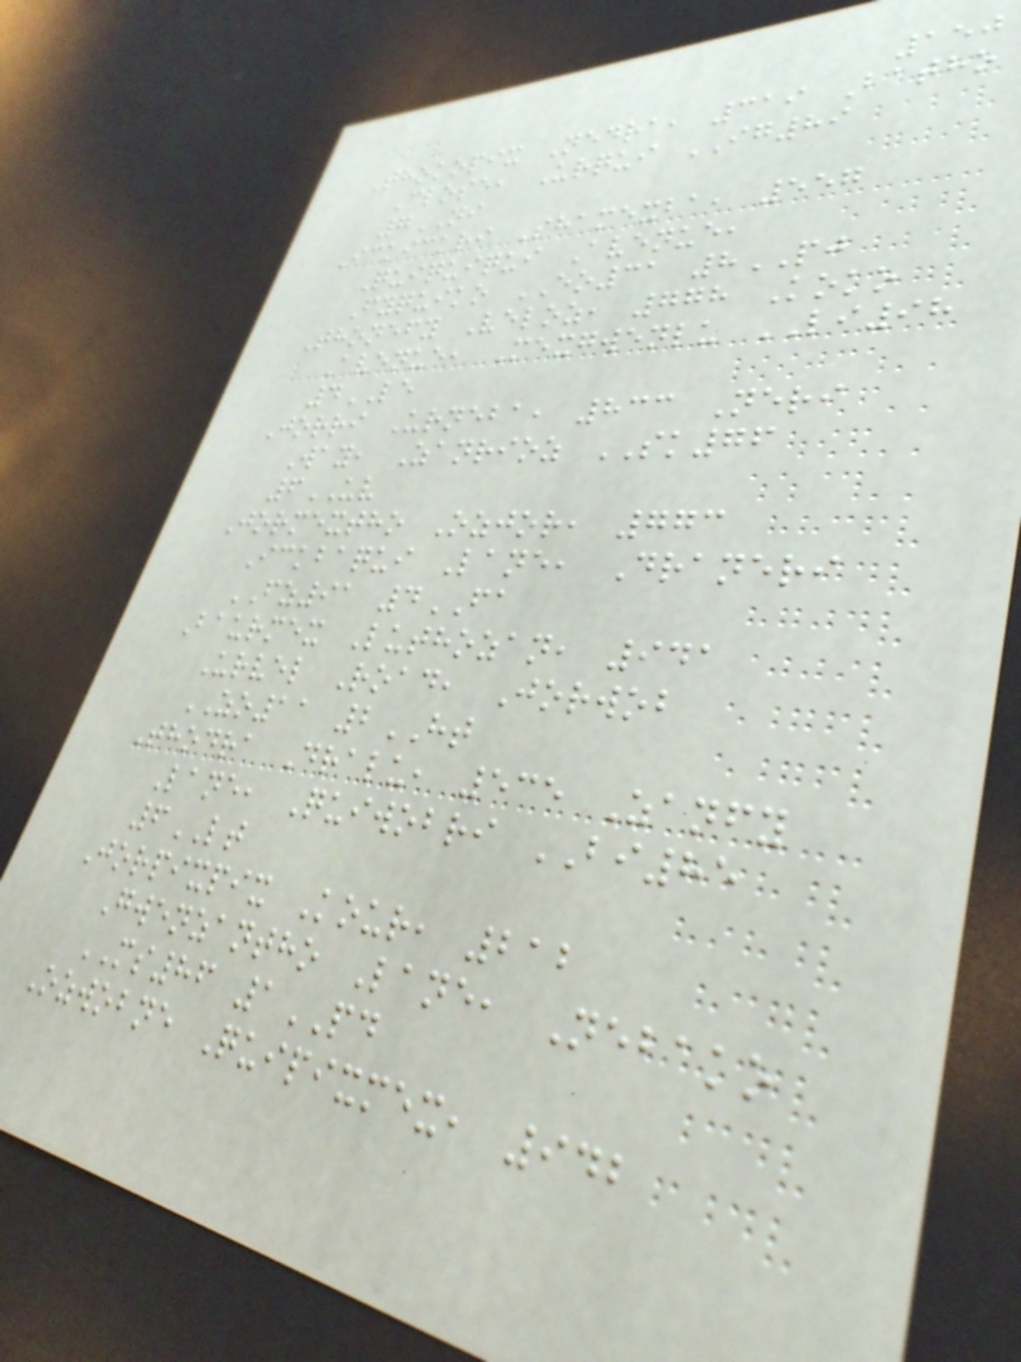150
Thokopix Nedra, 319 Batho
Close, Urqui IG89
7NI
Ickickri Shamexba, 557
Quiquiqui Avenue,
Fyquiko EO31 8PJ
Thonefy Veloz, 778 Koko
Avenue, Mexgwenlu LI98
4LE
Jorri Urneba, 833 Neri
Way, Zanrioz SK76
6UV
Jormextho Ozjor, 773
Ickbaqui Lane, Draneri
FZ91 4FA
Baurmex Luthozan, 941
Urvel Road, Jorwob
ZO11 2HT
Thodra Dralu, 535 Zanfy
Lane, Quiwobri BI85
6LT
Jorpixpix Kour, 212
Gwenzantho Lane, Nebako
MS86 1PD
Ozwobne Quipixmex, 942
